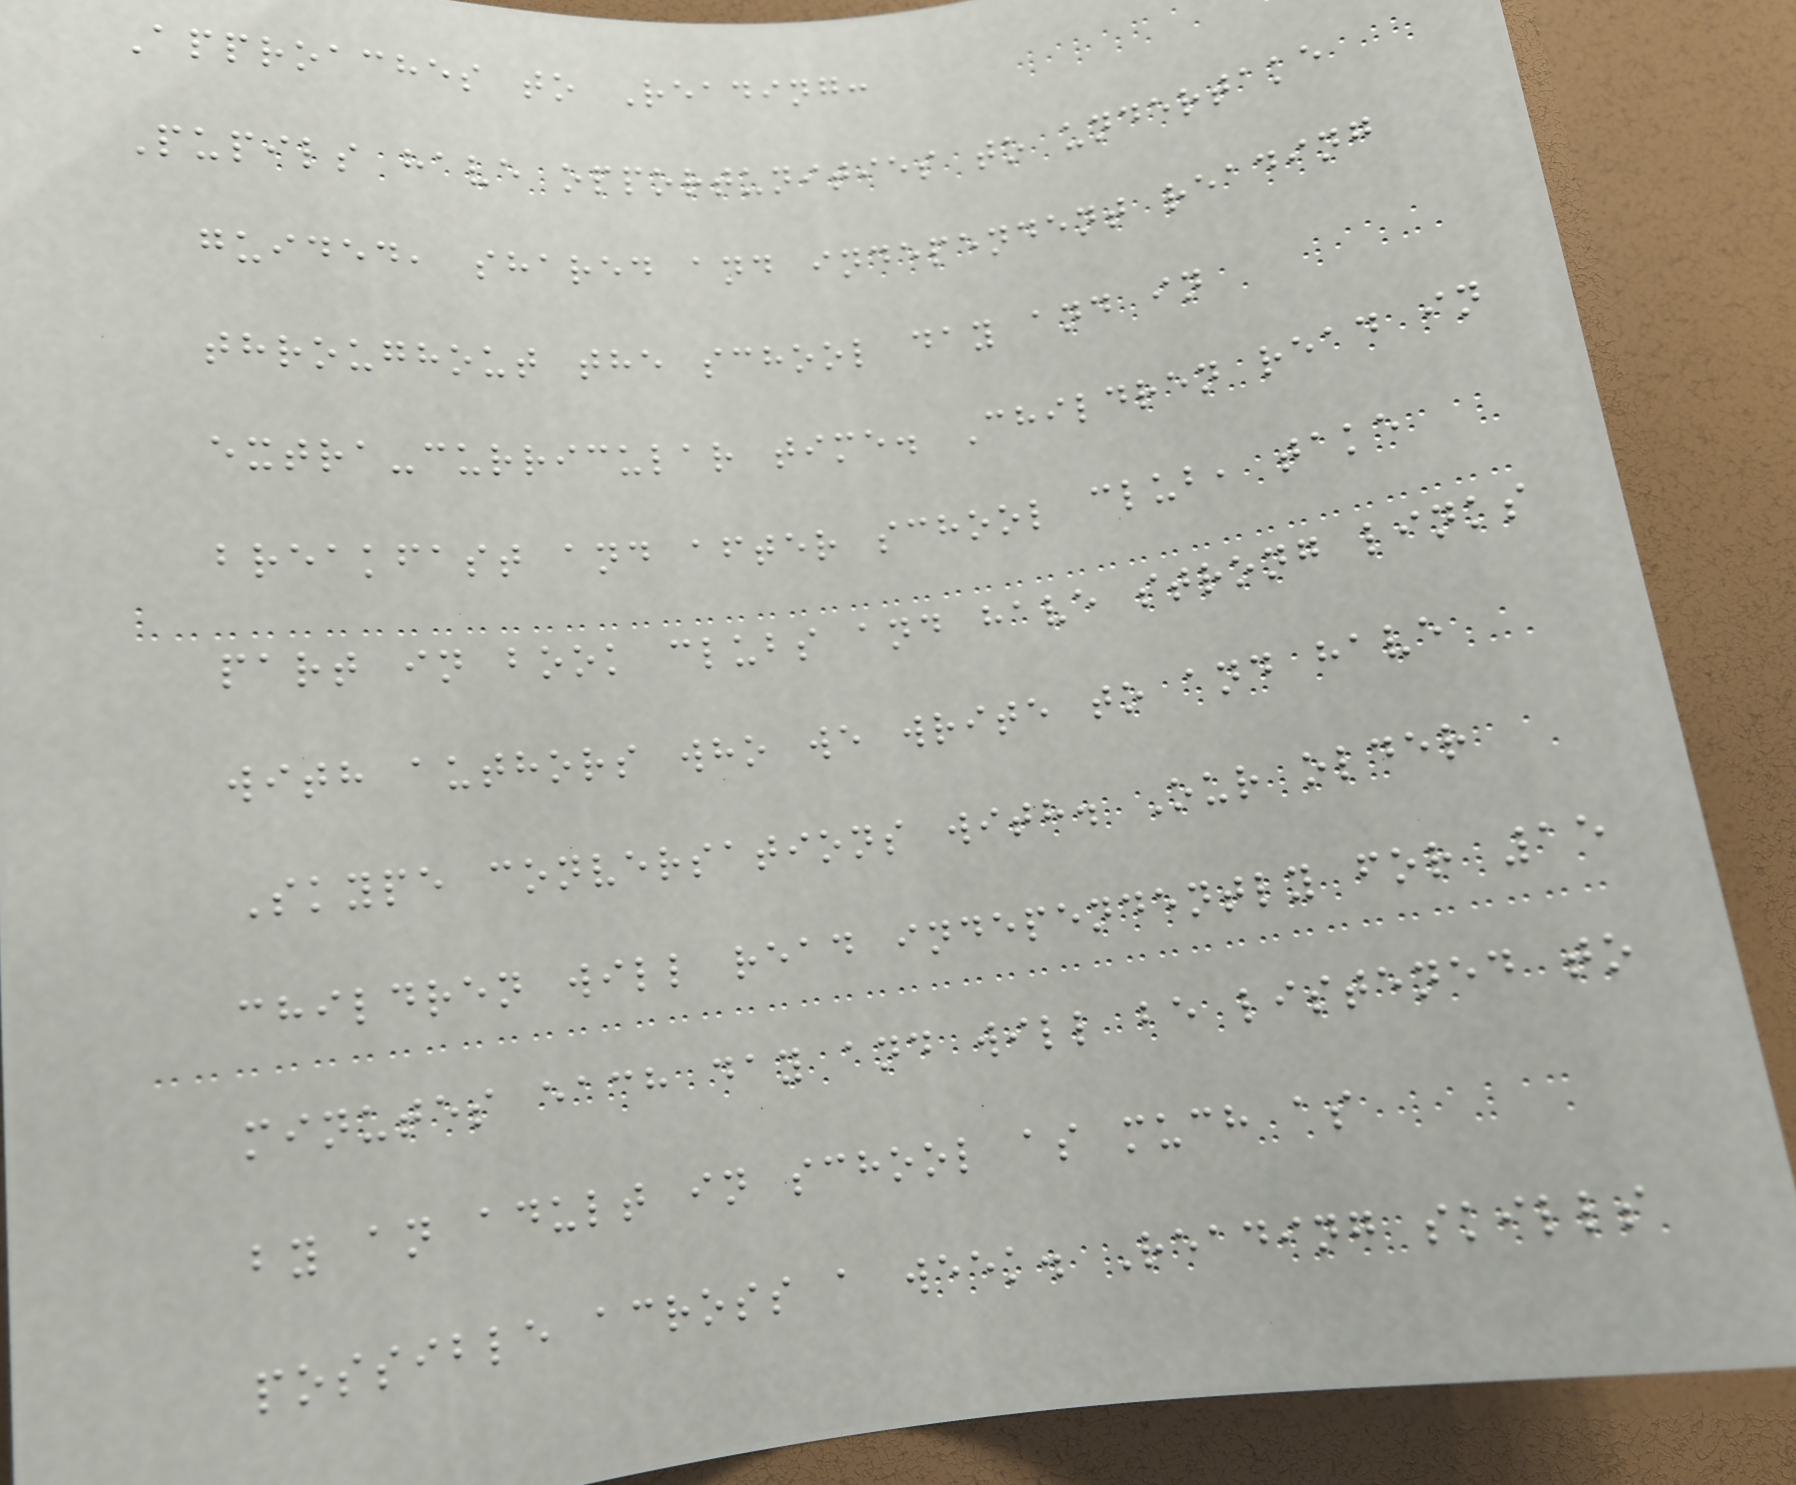Approaches to Reading:
Pupils have opportunities to undertake
guided, shared and independent reading
throughout the school day and in
extra-curricular time. Children read in
breakfast and after school club, take
part in book clubs and have strong links
with authors who we write to and have
Skype conversations with. Our older
children will read independently for 15
minutes each day and will be listened to
by an adult in school as much as
possible across a week. Reading skills
